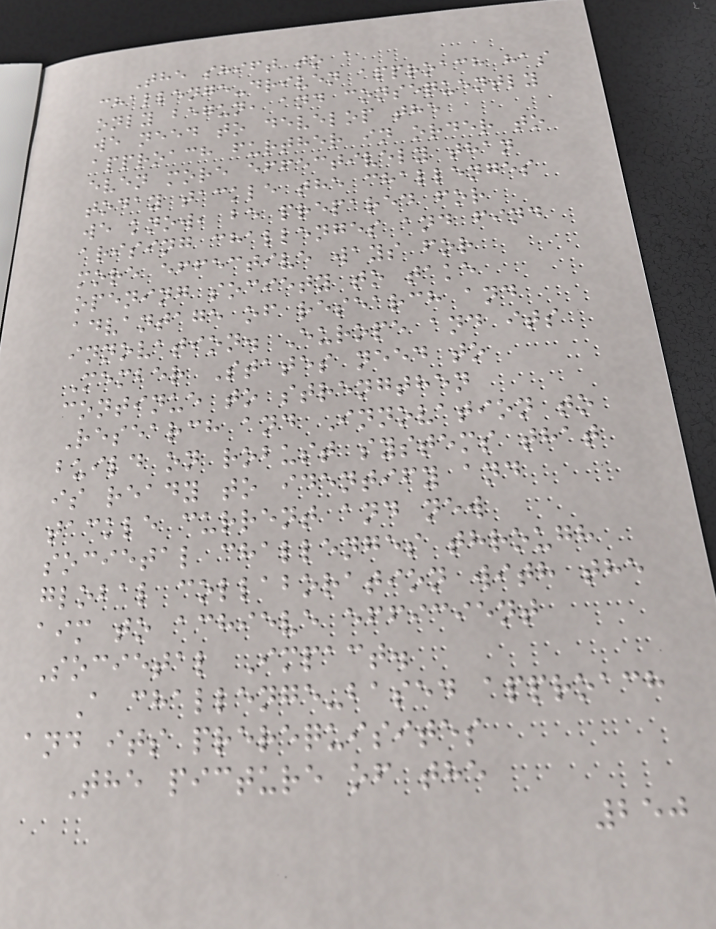The shift to a
challenge-driven approach has
only begun, and consequently
we need to develop the
approach further in order to
even more effectively than
today tackle the challenges
we know, be prepared for
arising challenges and find
more effective ways for
opening society to take
advantage of research and
innovation. Europe and its
Member States need to
continue to strengthen
Research and Innovation to
build on robust systems that
is ready to identify and
tackle current and new
societal challenges through
global collaboration with the
aim to achieve efficient
Societal Impact.
A challenge-based approach
and its prerequisites
The picture of the
250
